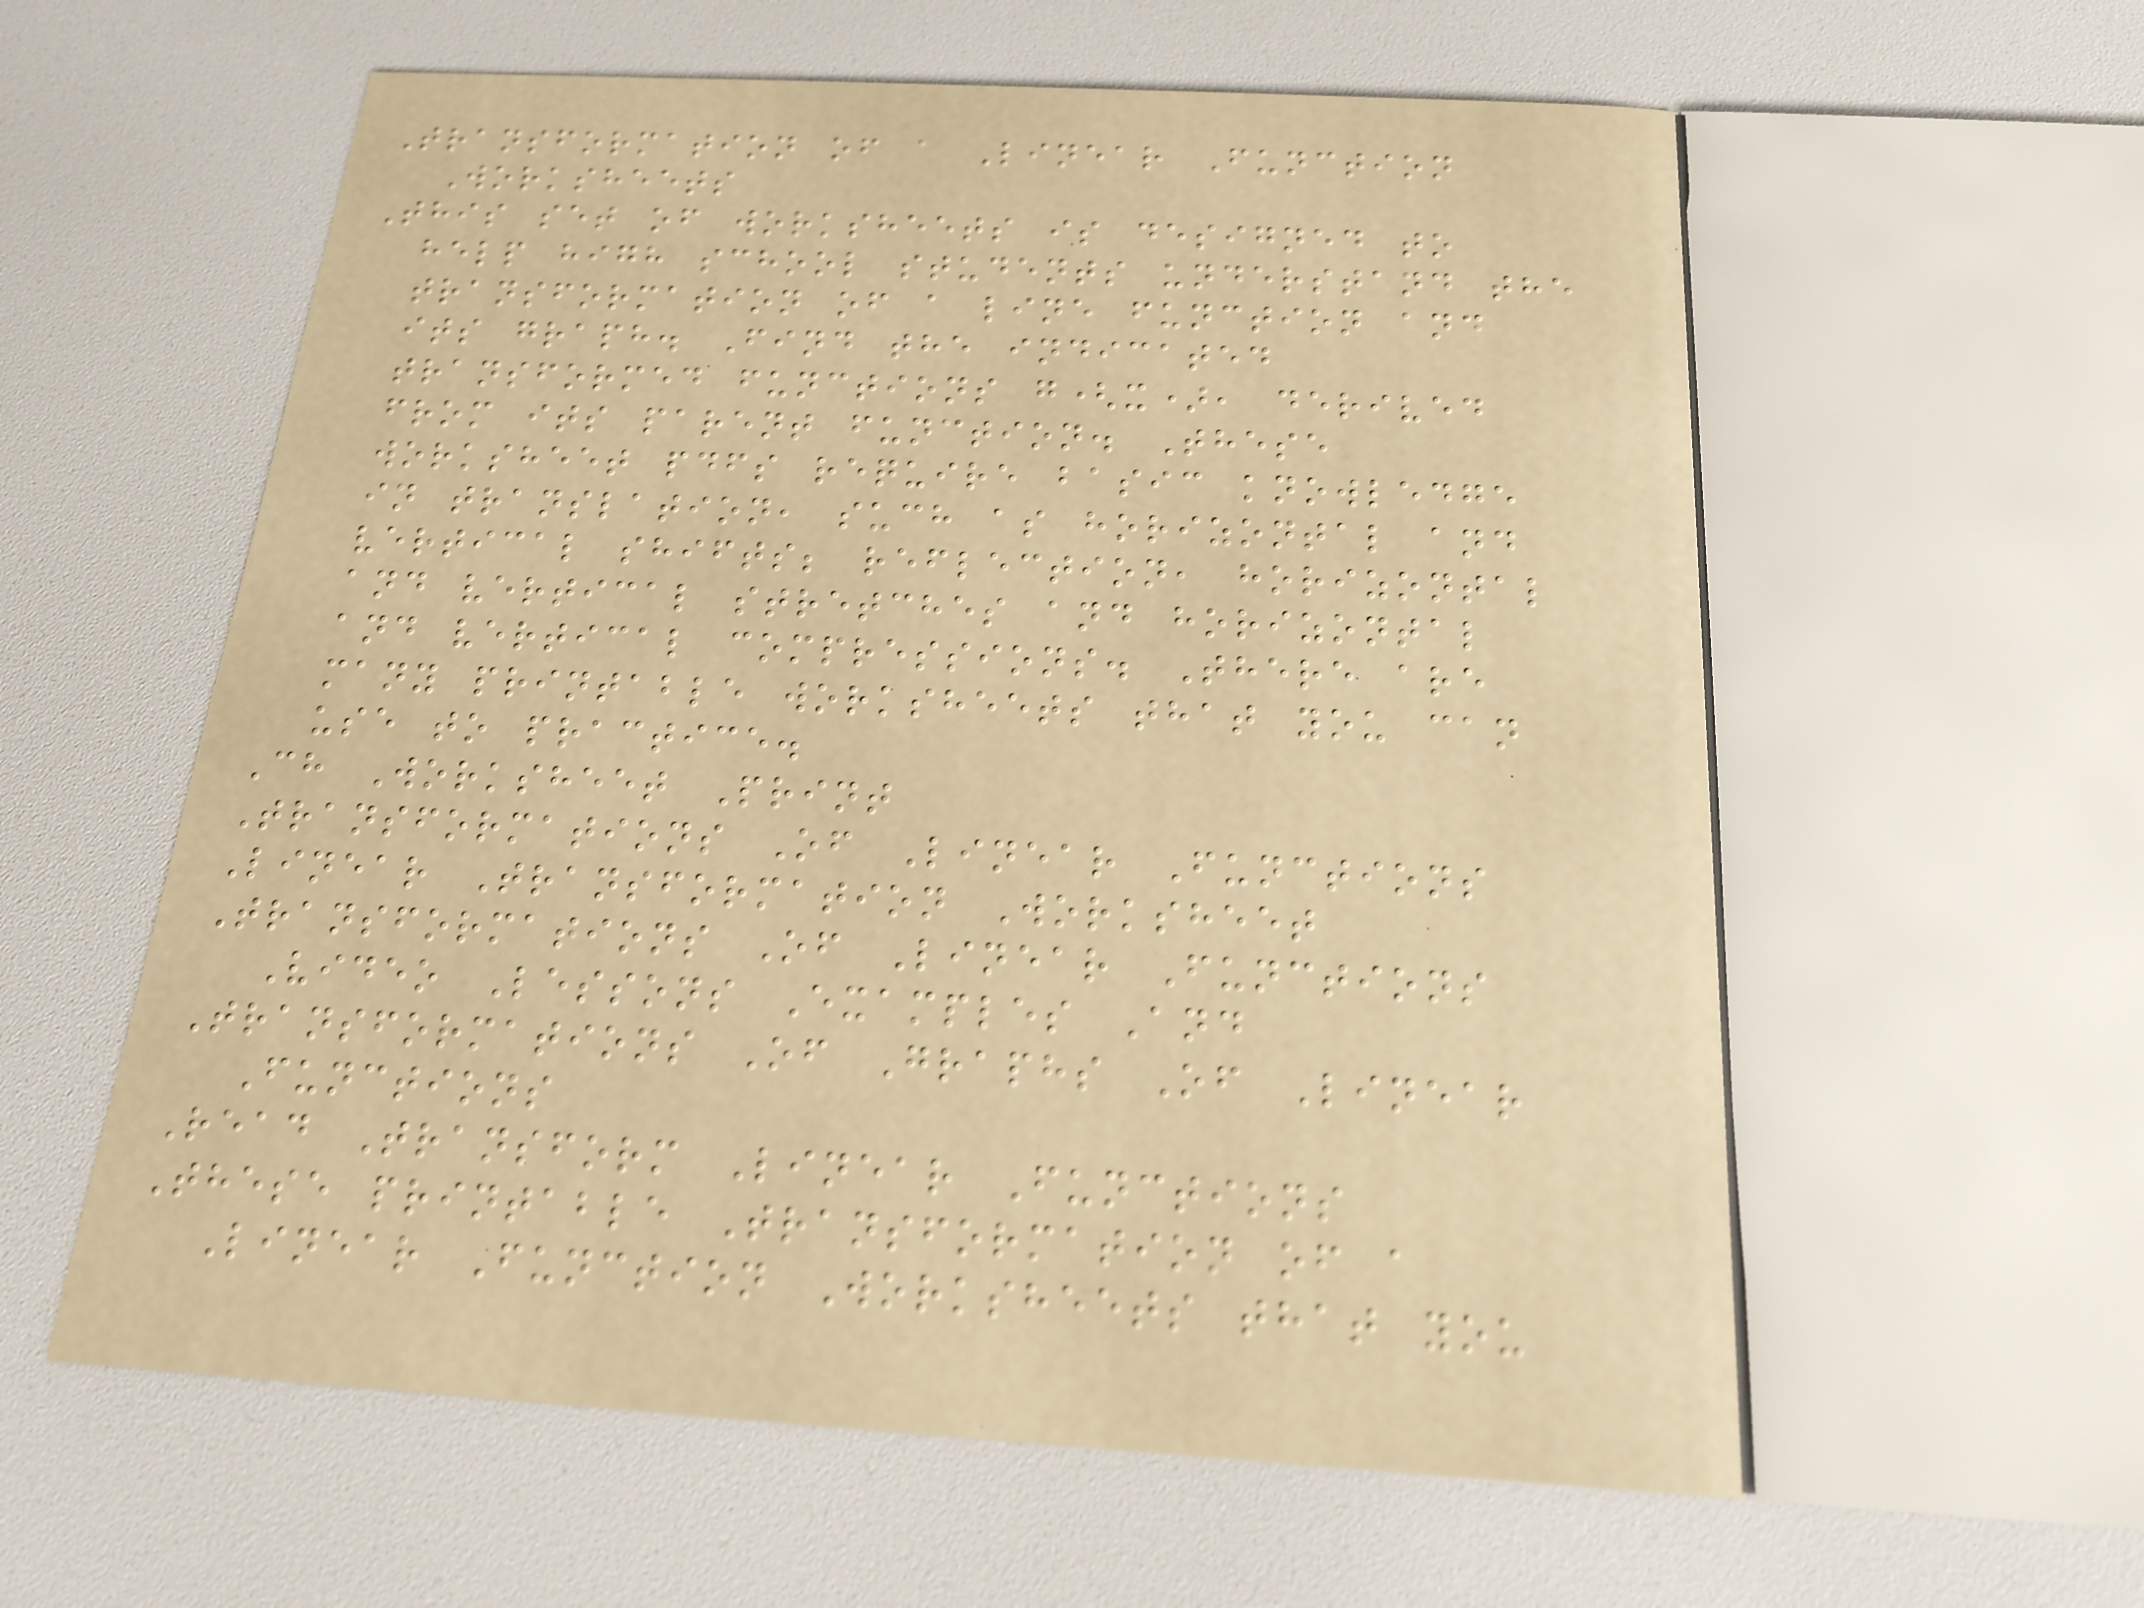Transformation of a Linear Function
Worksheets
This set of worksheets is designed to
help high school students understand the
transformation of a line function and
its graph. Find the indicated
transformed functions g(x), derived
from its parent function. These
worksheet pdfs require basic knowledge
in translation, such as horizontal and
vertical shifts; reflection, horizontal
and vertical stretches and horizontal
and vertical compressions. There are
many printable worksheets that you can
use to practice.
Ch Worksheet Print
Transformations Of Linear Functions
Linear Transformation Worksheet
Transformations Of Linear Functions
Video Lessons Examples And
Transformations Of Graphs Of Linear
Functions
Read Transform Linear Functions
These printable Transformation of a
Linear Function Worksheets that you
